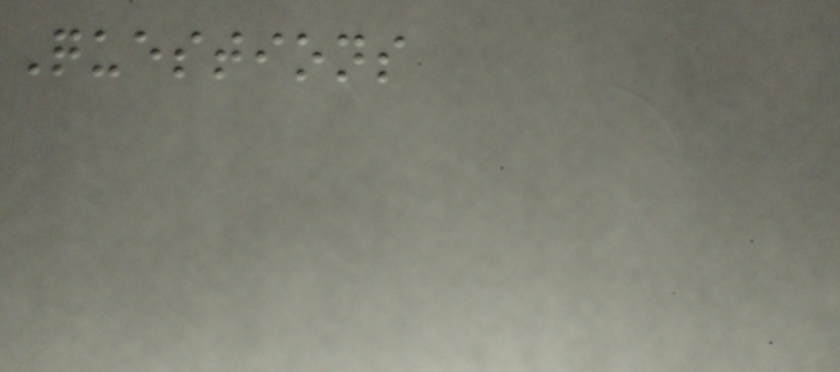Questions
